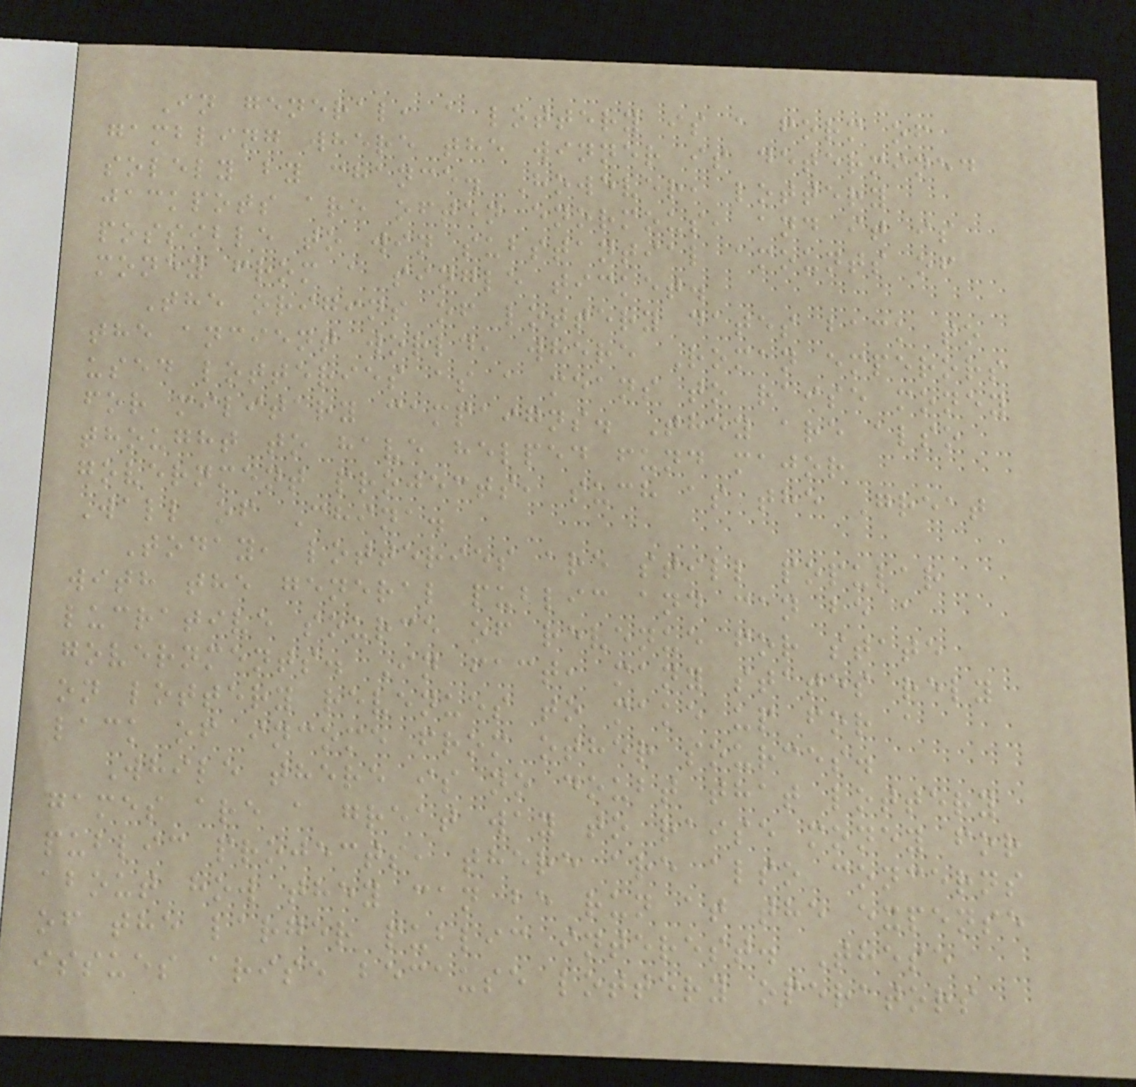In general, a lottery is a form of
gambling where the winner is determined
solely by chance. However, lottery
jackpots are often enormous, and it is
possible to win substantial amounts of
money from a single ticket.
The origins of lottery dates back to
the ancient world, where Roman emperors
used lotteries as a means to raise money
for military campaigns. They are also
thought to have helped fund major
government projects, such as the Great
Wall of China.
Today, lotteries are still popular
with the general public and can be a
lucrative source of revenue for state
governments. In fact, many states rely
on lottery revenues to make up for a
lack of income from other sources.
While there is no doubt that lottery
games are a great way to raise money for
public projects, there are also concerns
about how they can be run at the expense
of the larger public interest. These
issues arise because lottery operators
